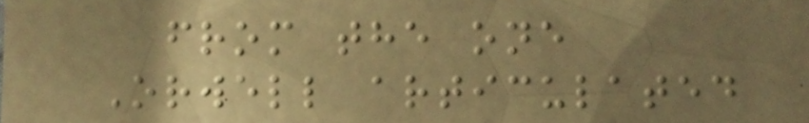from the one
Orwell articulated
